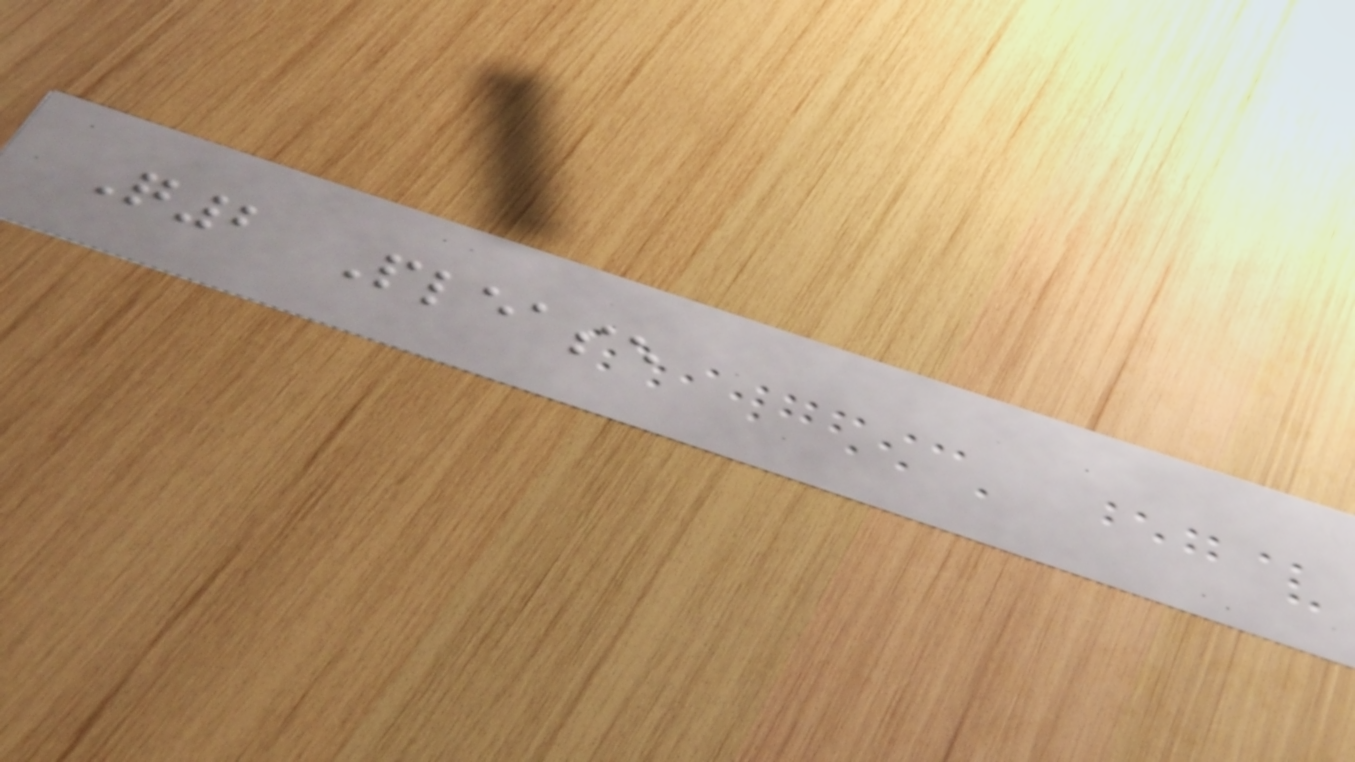Q2 Please
